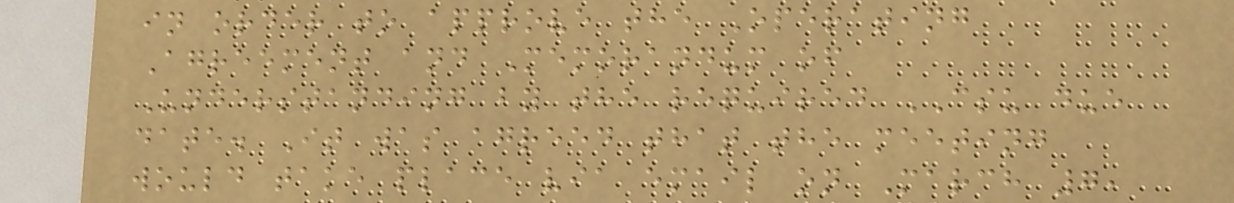in order to approve the Operating
Agreement and Memorandum of
Understanding by the required CSU due
date. It was agreed that the meeting
would take place via email on March 7,
